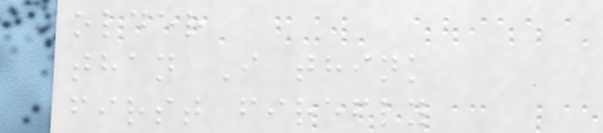older
than I think
first firefly
